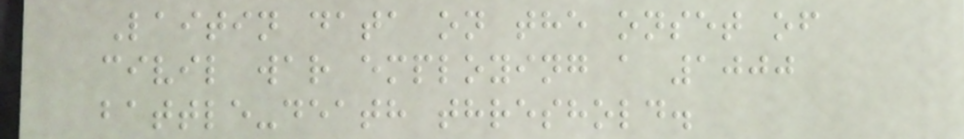Laitin data on the onset of
civil war employing a 1000
battle-death threshold.
